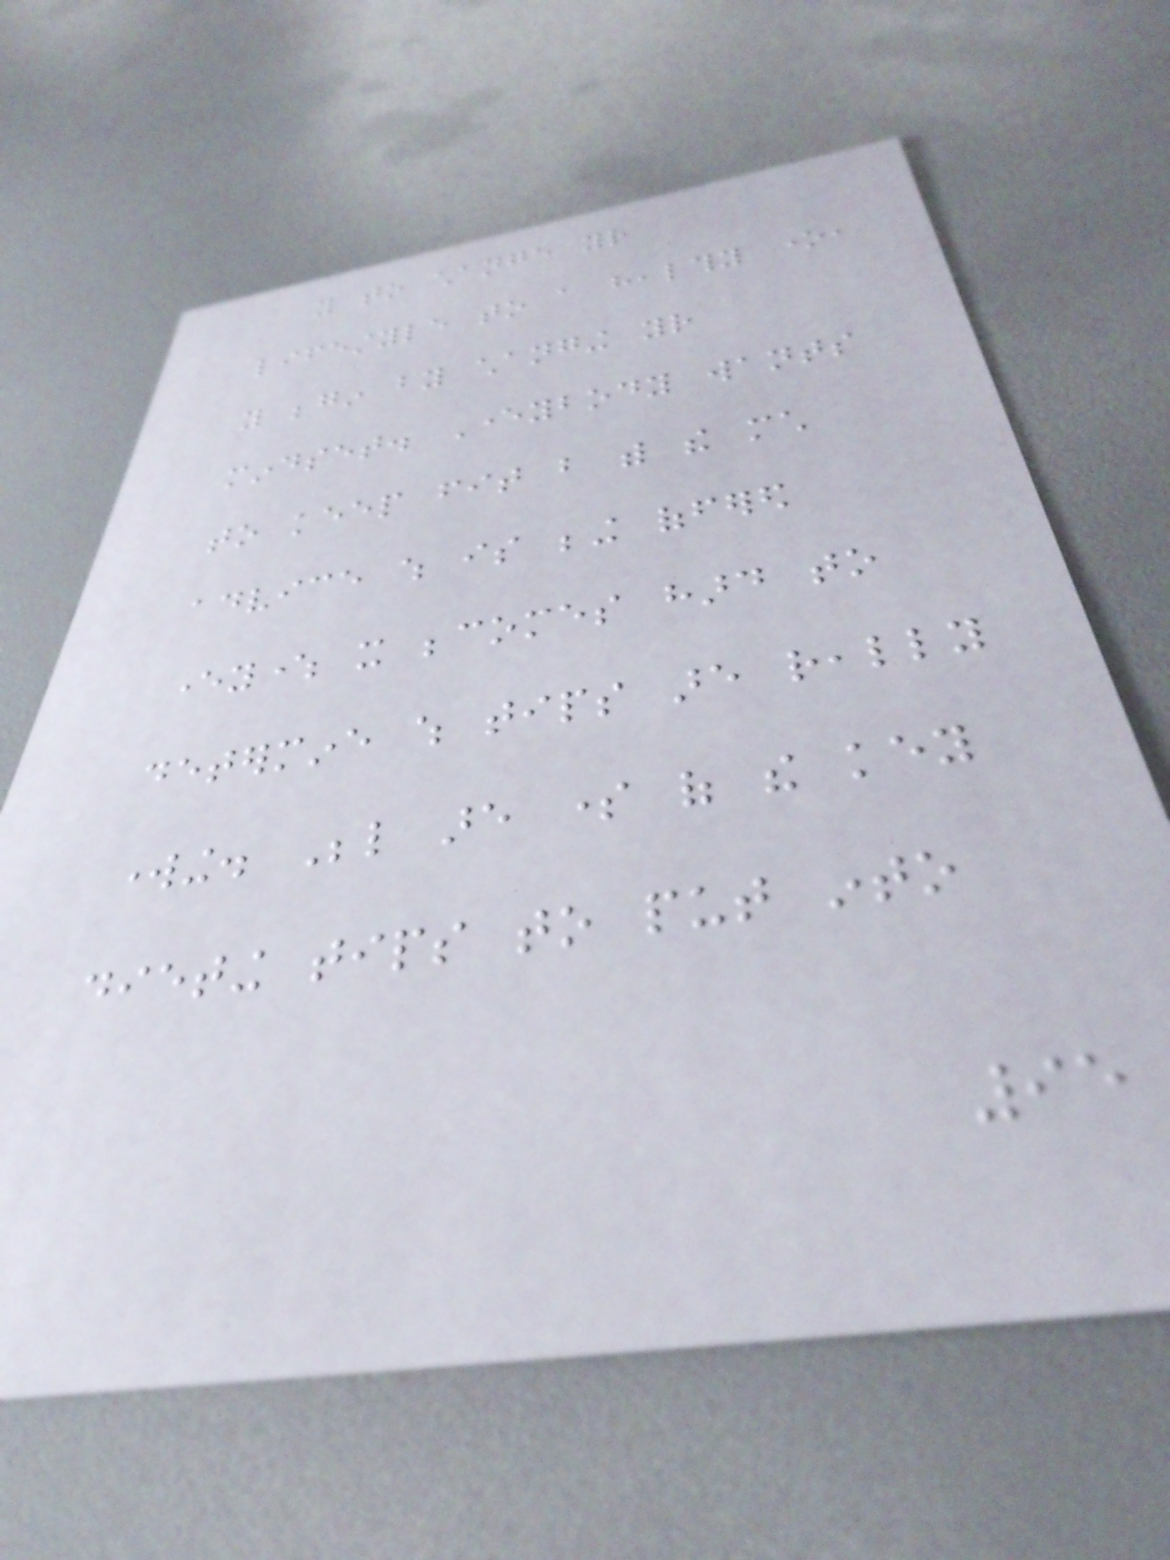you to change your
lifestyle to a healthy one,
you begin by changing your
mindset. Everybody wants
to keep fit but with the much
advice which is being offered
everywhere it becomes hard to
determine which tips are really
working. Below are some of the key
dieting tips to put into
95
